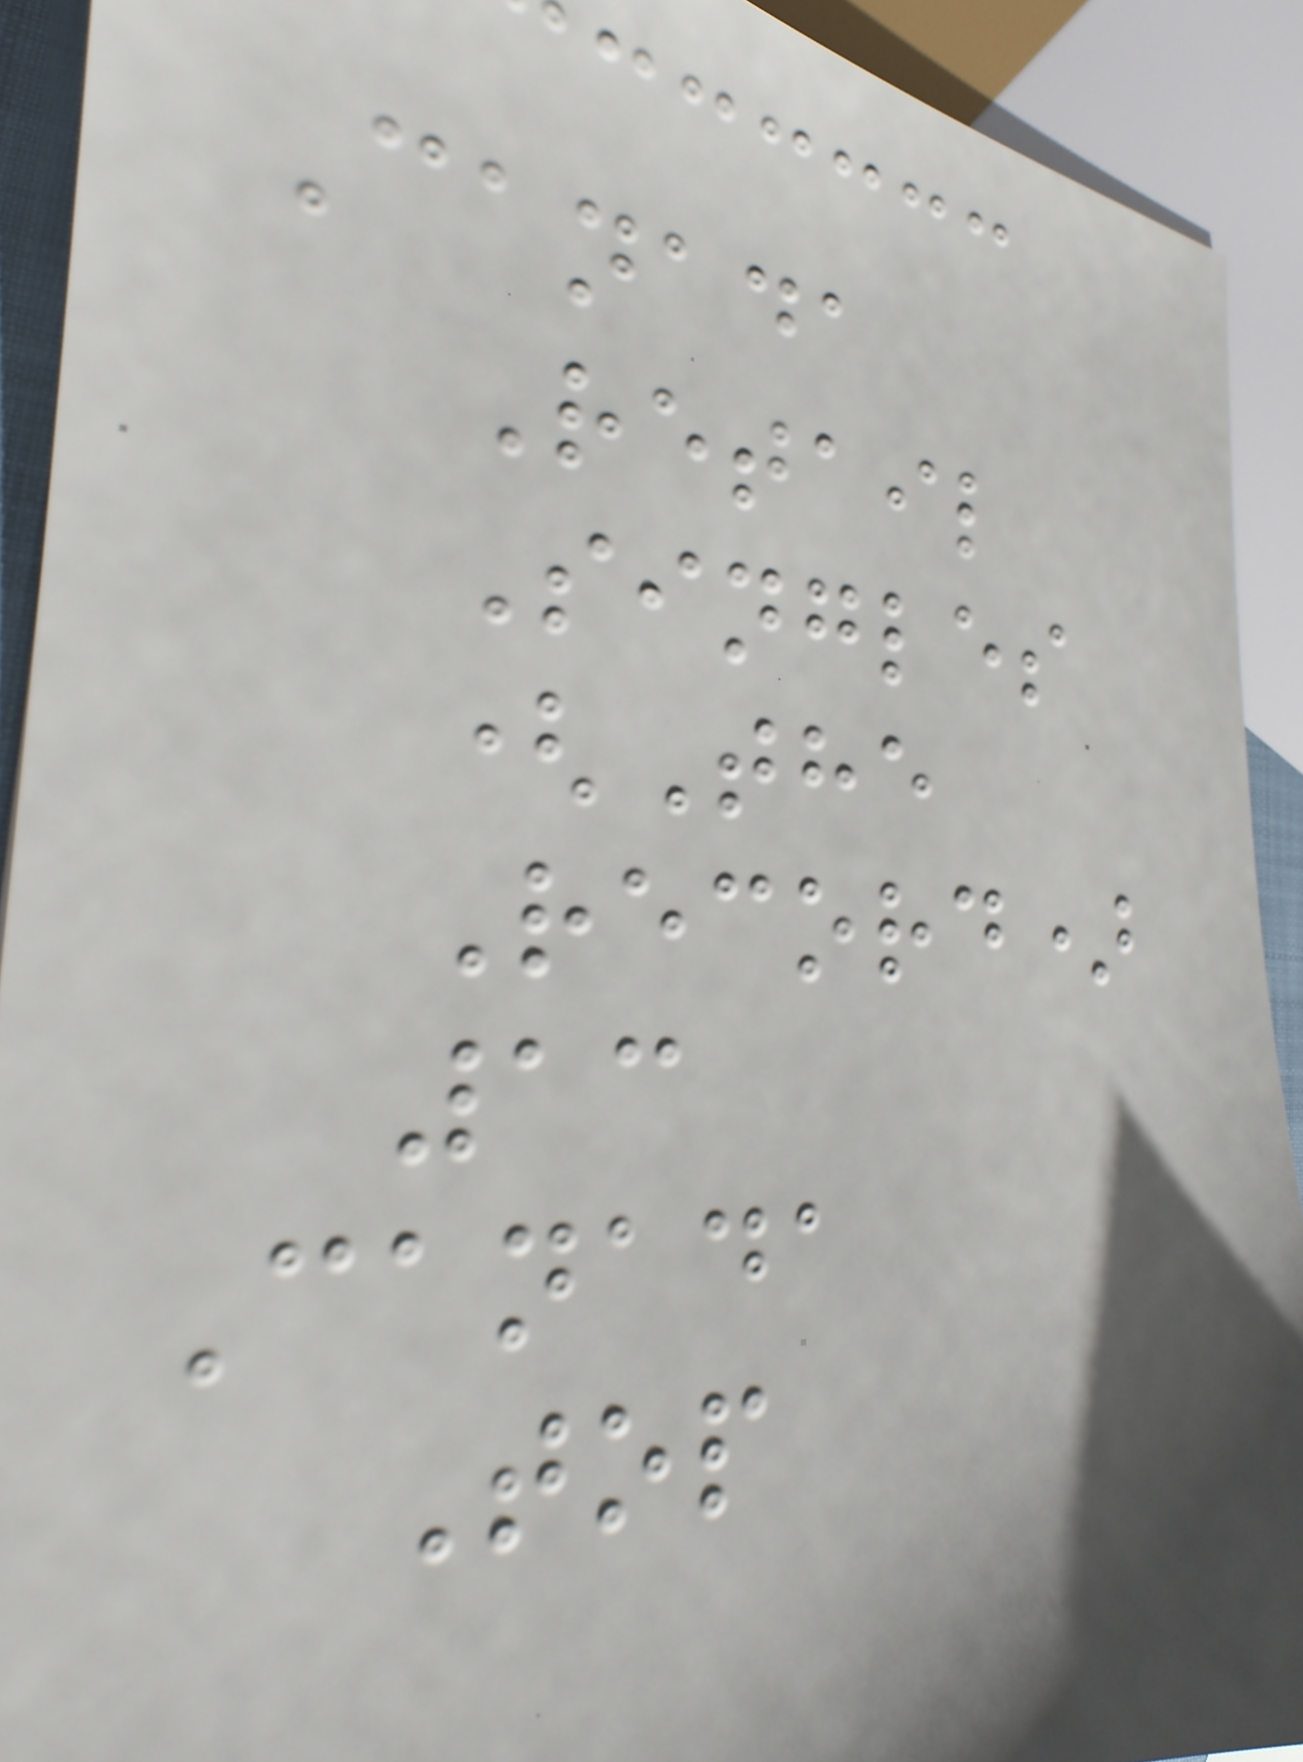Canada
Retail
Singles
(The
Record)
13
Canada
Top
